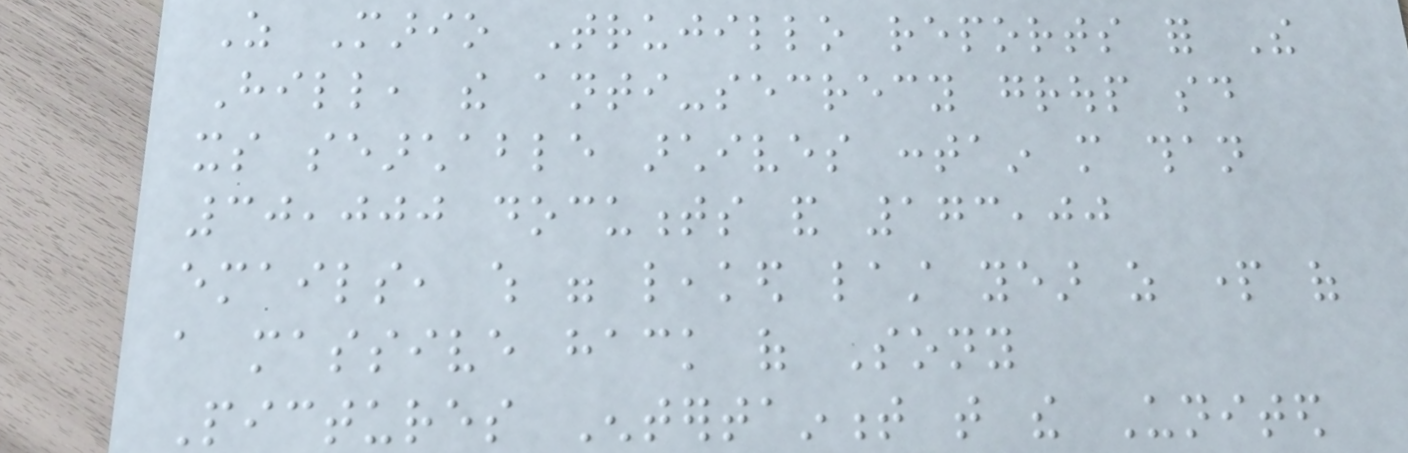As Mario Trujillo reports for The
Hill, the anti-secrecy group said
its searchable archives contain more than
30,000 documents and 173,00
emails, which were leaked last year as part of
a massive hack of Sony
Pictures Entertainment that the United
